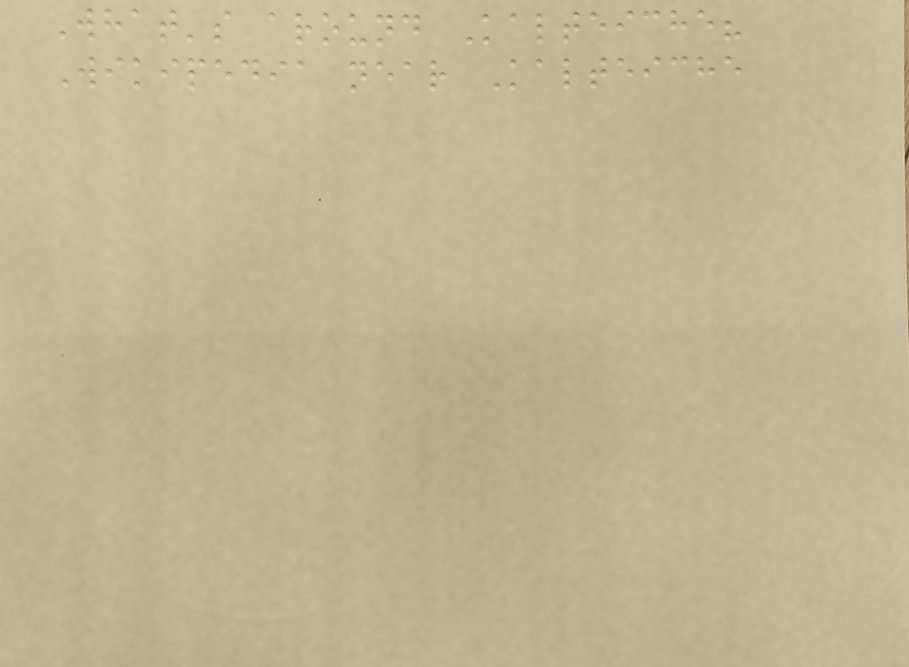What's around Kalteiche?
Wikipedia near Kalteiche
